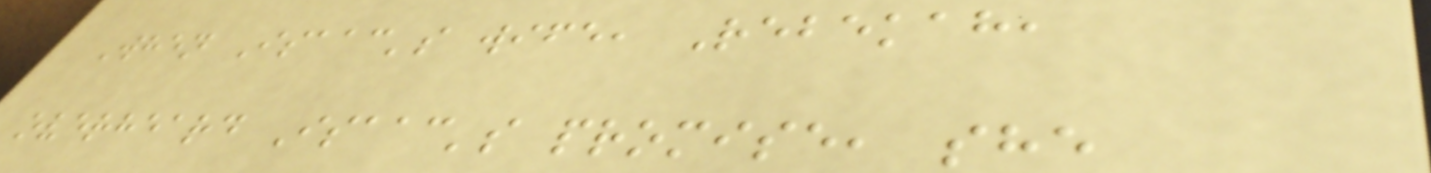When Isaac's wife, Rebekah,
overheard Isaac's promise, she
